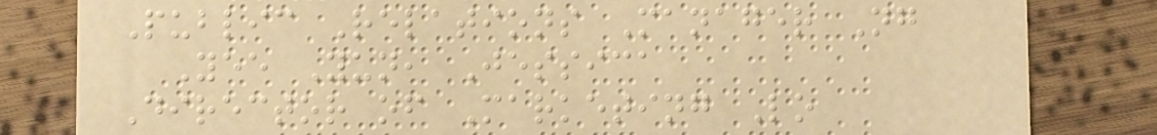Public Relations Manager Ng
Yee Yun, Jessica
Director of Marketing Lo
